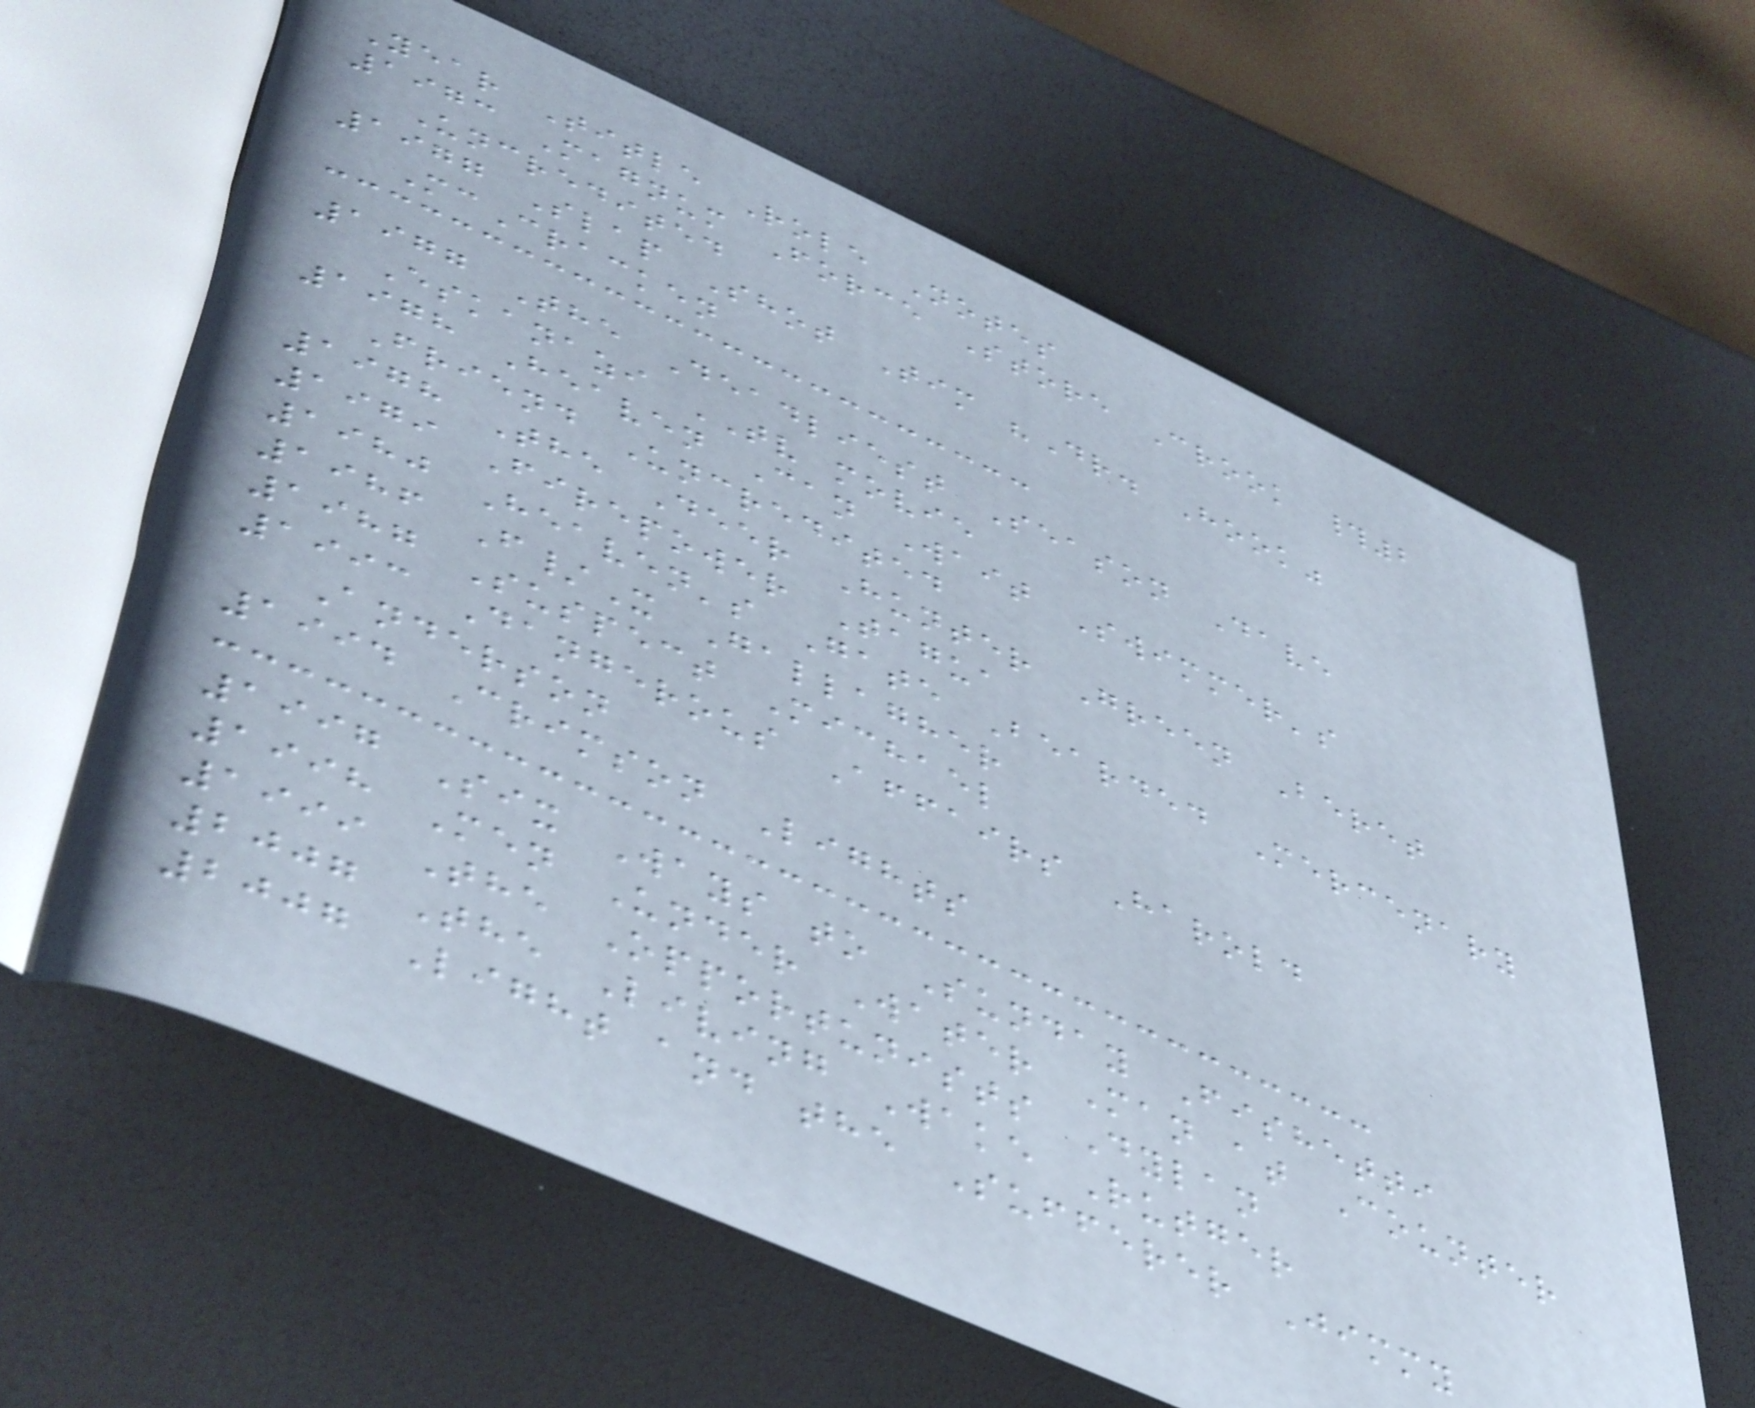Year Title Role Notes
1973 Magnum Force Store Crook #2
Uncredited
1977 Slap Shot Tim "Dr. Hook"
McCracken
1977 The Deadliest Season Dave
Eskanazi TV movie
1978 Heaven Can Wait Swimmer's
Friend Uncredited
1978 The Deer Hunter Green Beret
1979 Firepower Tagua
1980 Heaven's Gate Bearded Mercenary
1986 F/X Gallagher
1987 Suspect Michael
1993 Dangerous Affairs Harold
Anderson
1994 Crimson Lights
1997 Six Ways to Sunday Fishetti
1998 Men Under Water Man at Counter
1999 The Opportunists Dylan
2007 The Living Wake Rutger
2007 Light and the Sufferer Jimmy
